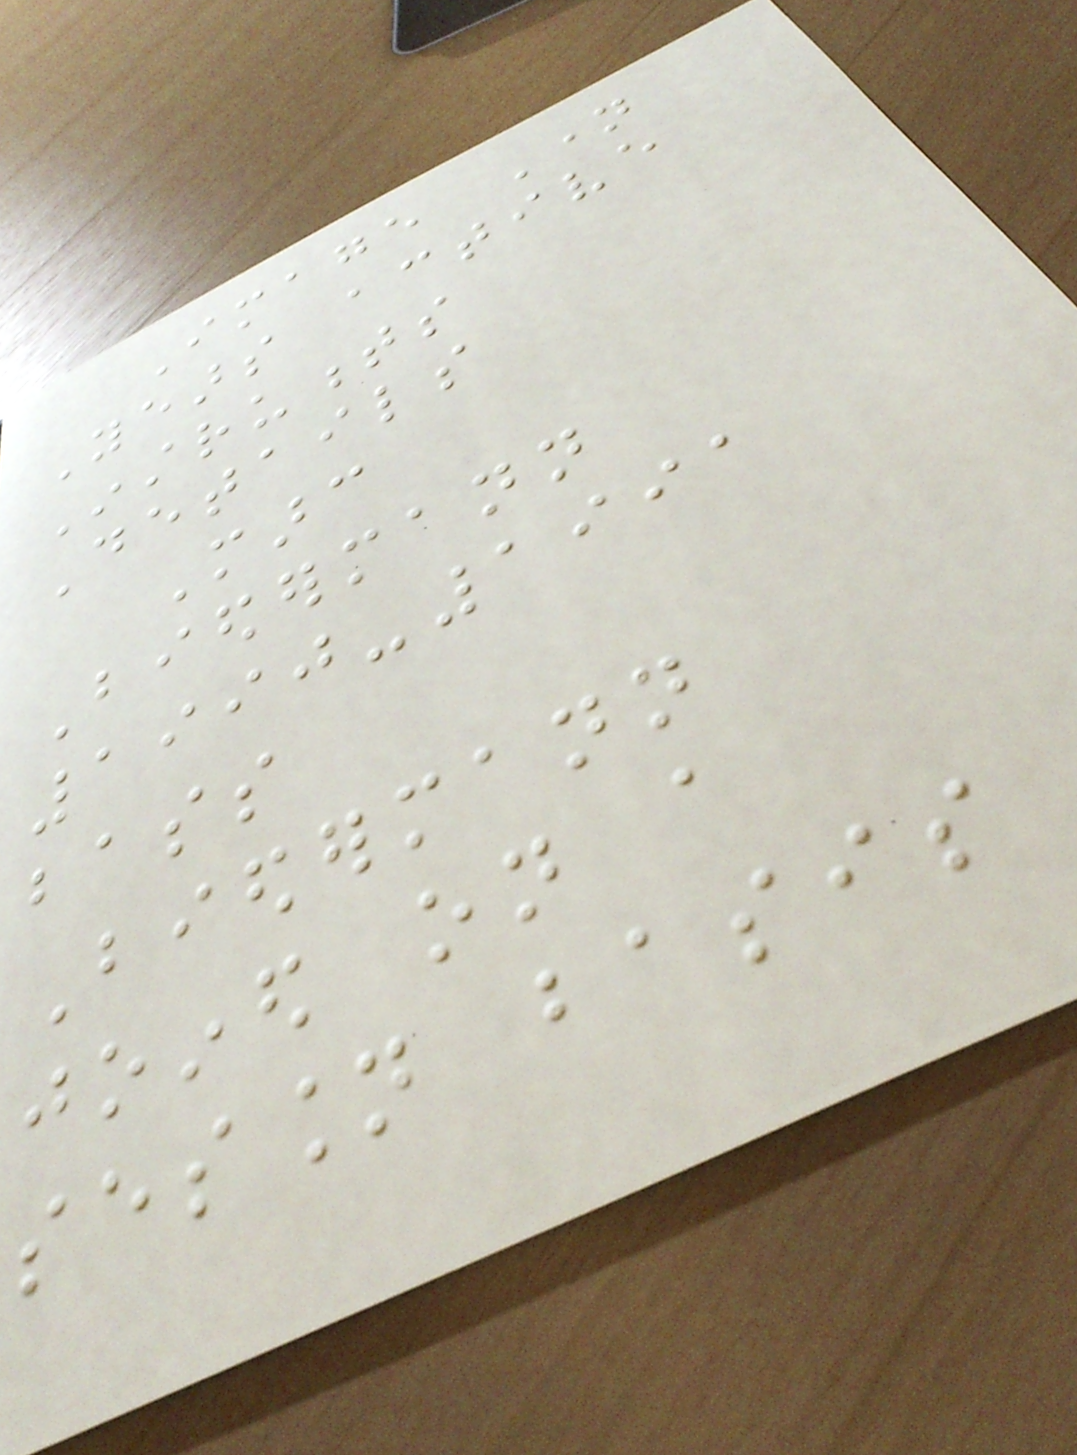Image Name
Years active
Instruments
Details
Marc
Biedermann
1990-1991
bass
Biedermann
joined on a
session basis
